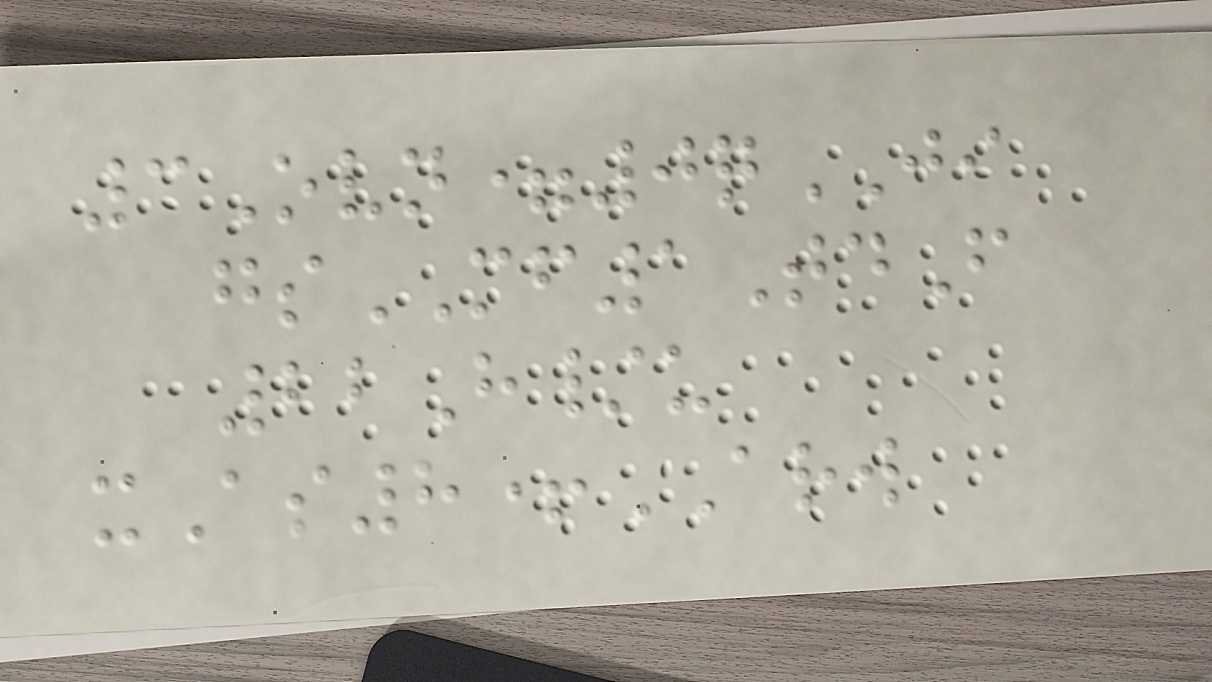3Ovn=0qJI
gsMF1TdF
22H/u
xAs8+ARW
